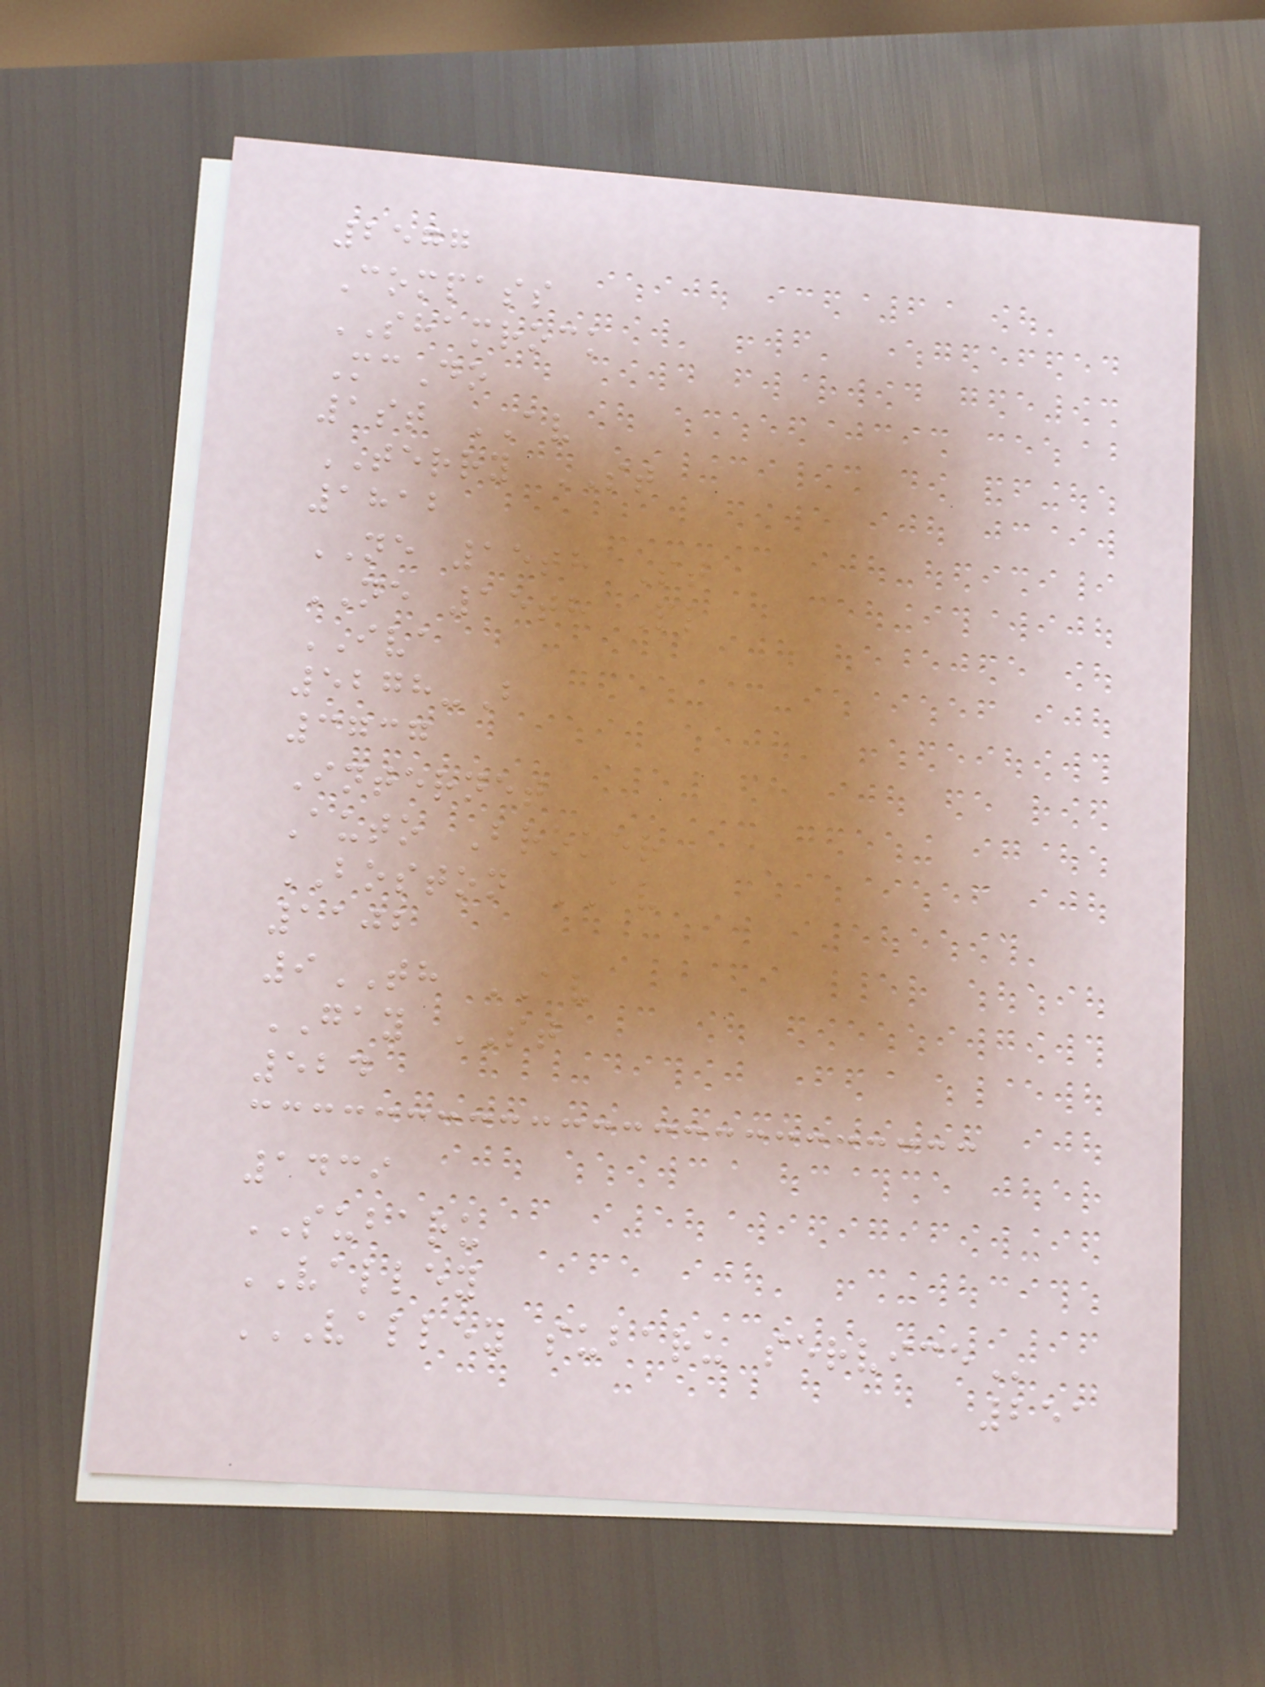2577
Compass
SHAMROCK
McDo
1st AV
TERRY ST
1812
NE 15th St
NE 15th Pl
IVA
5278-B
3737
Internet
Auto Broker
BOSTON AV
1102
9TH AV
GAY ST
524
1439
SUBARU
VALLEY
VALLEY SUBARU SERVICE
251
